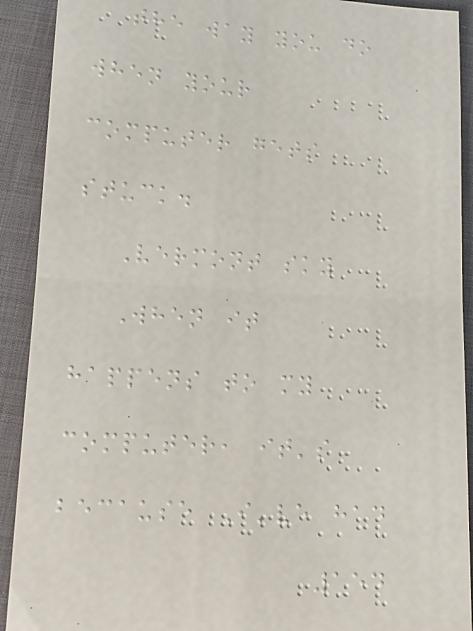the way you do
when your
computer gets
stuck.
Vermont sky
When it
happens to my
computer, it's
because I've had
154
